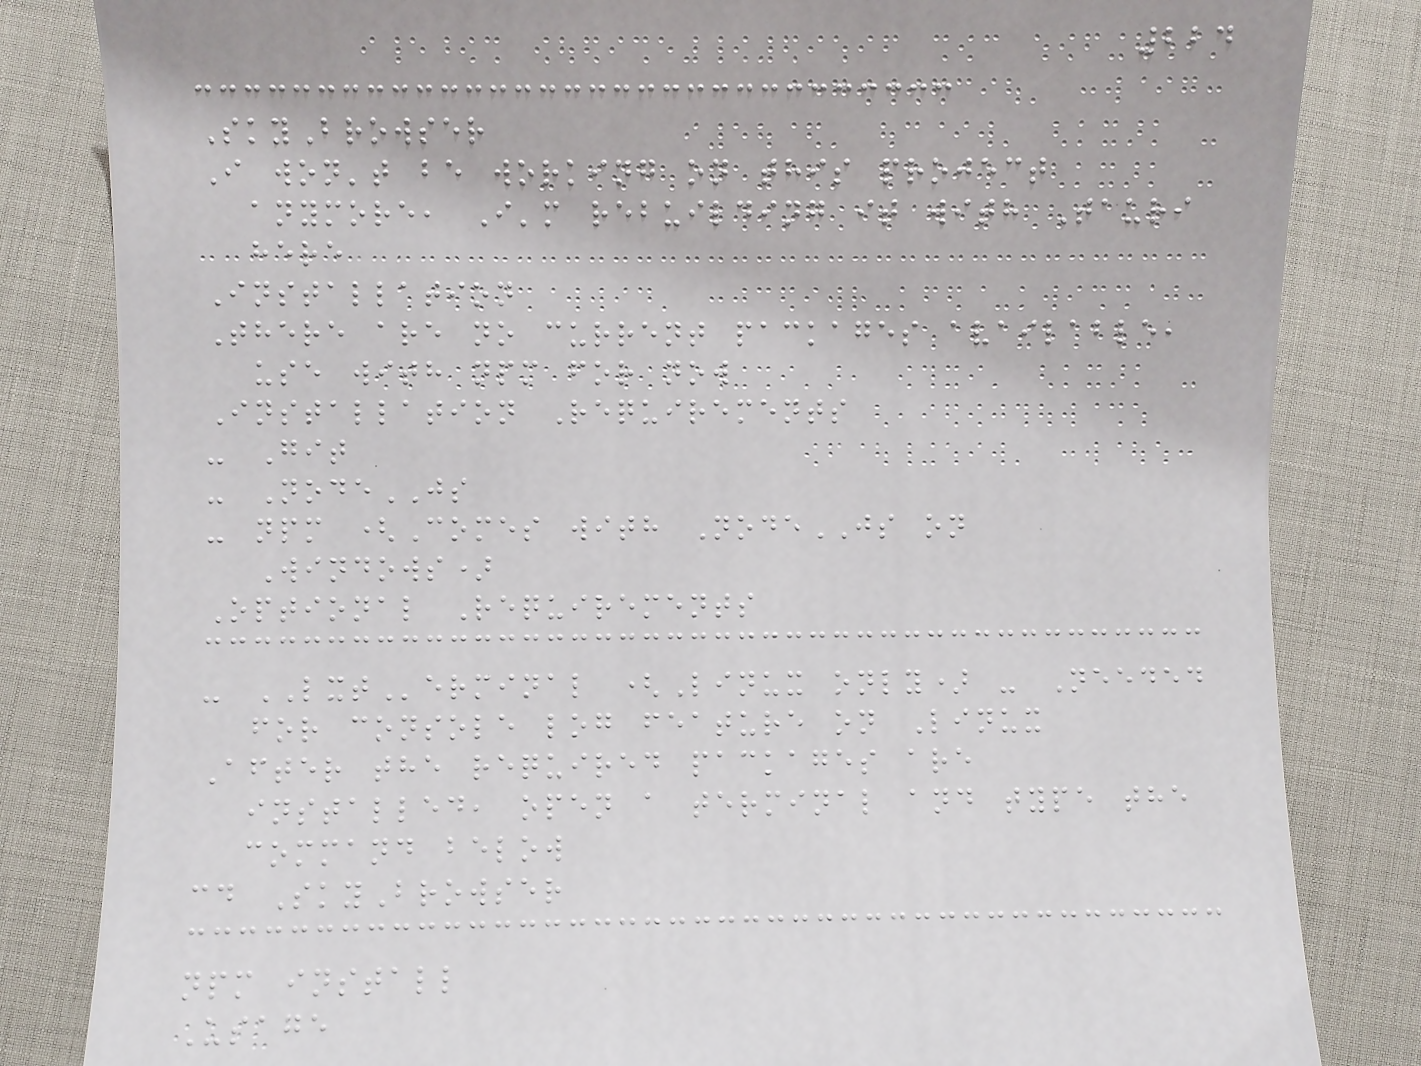224
SkyBrowser
I won't be working on this project
anymore, I'm rebuilding it with Tauri
here
Installation
There are no current packages available,
use with npm for now
Installation Requirements
- Git
- NodeJS
- npm (Comes with NodeJS on
Windows)
Optional Requirements
- LXTerminal (Linux only) - Needed
for console log feature on Linux
After the required packages are
installed, open a terminal and type the
command below
cd SkyBrowser
npm install
Usage
